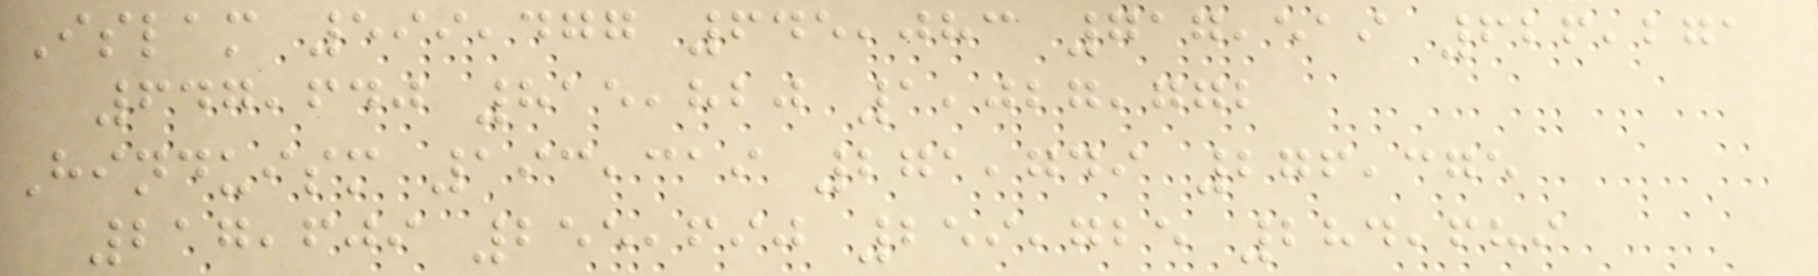Islam 599,477 645,083 717,519 626,271
647,640 815,820 1,027,772
Hinduism 193,319 271,749 276,375
217,609 255,690 259,725 284,689
